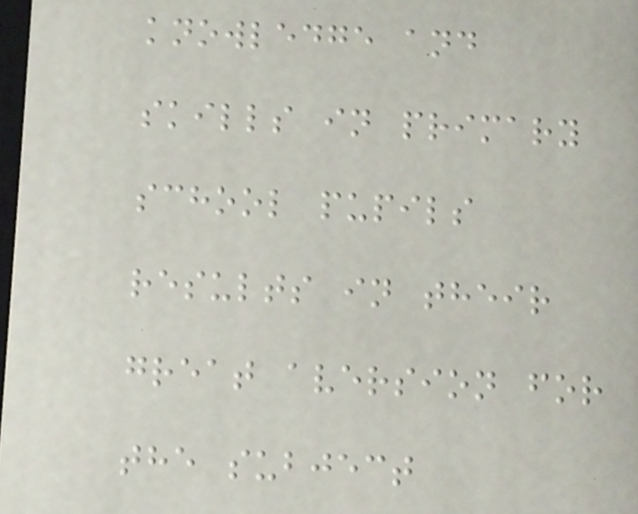knowledge and
skills in primary
school pupils
results in their
great aversion for
the subject
